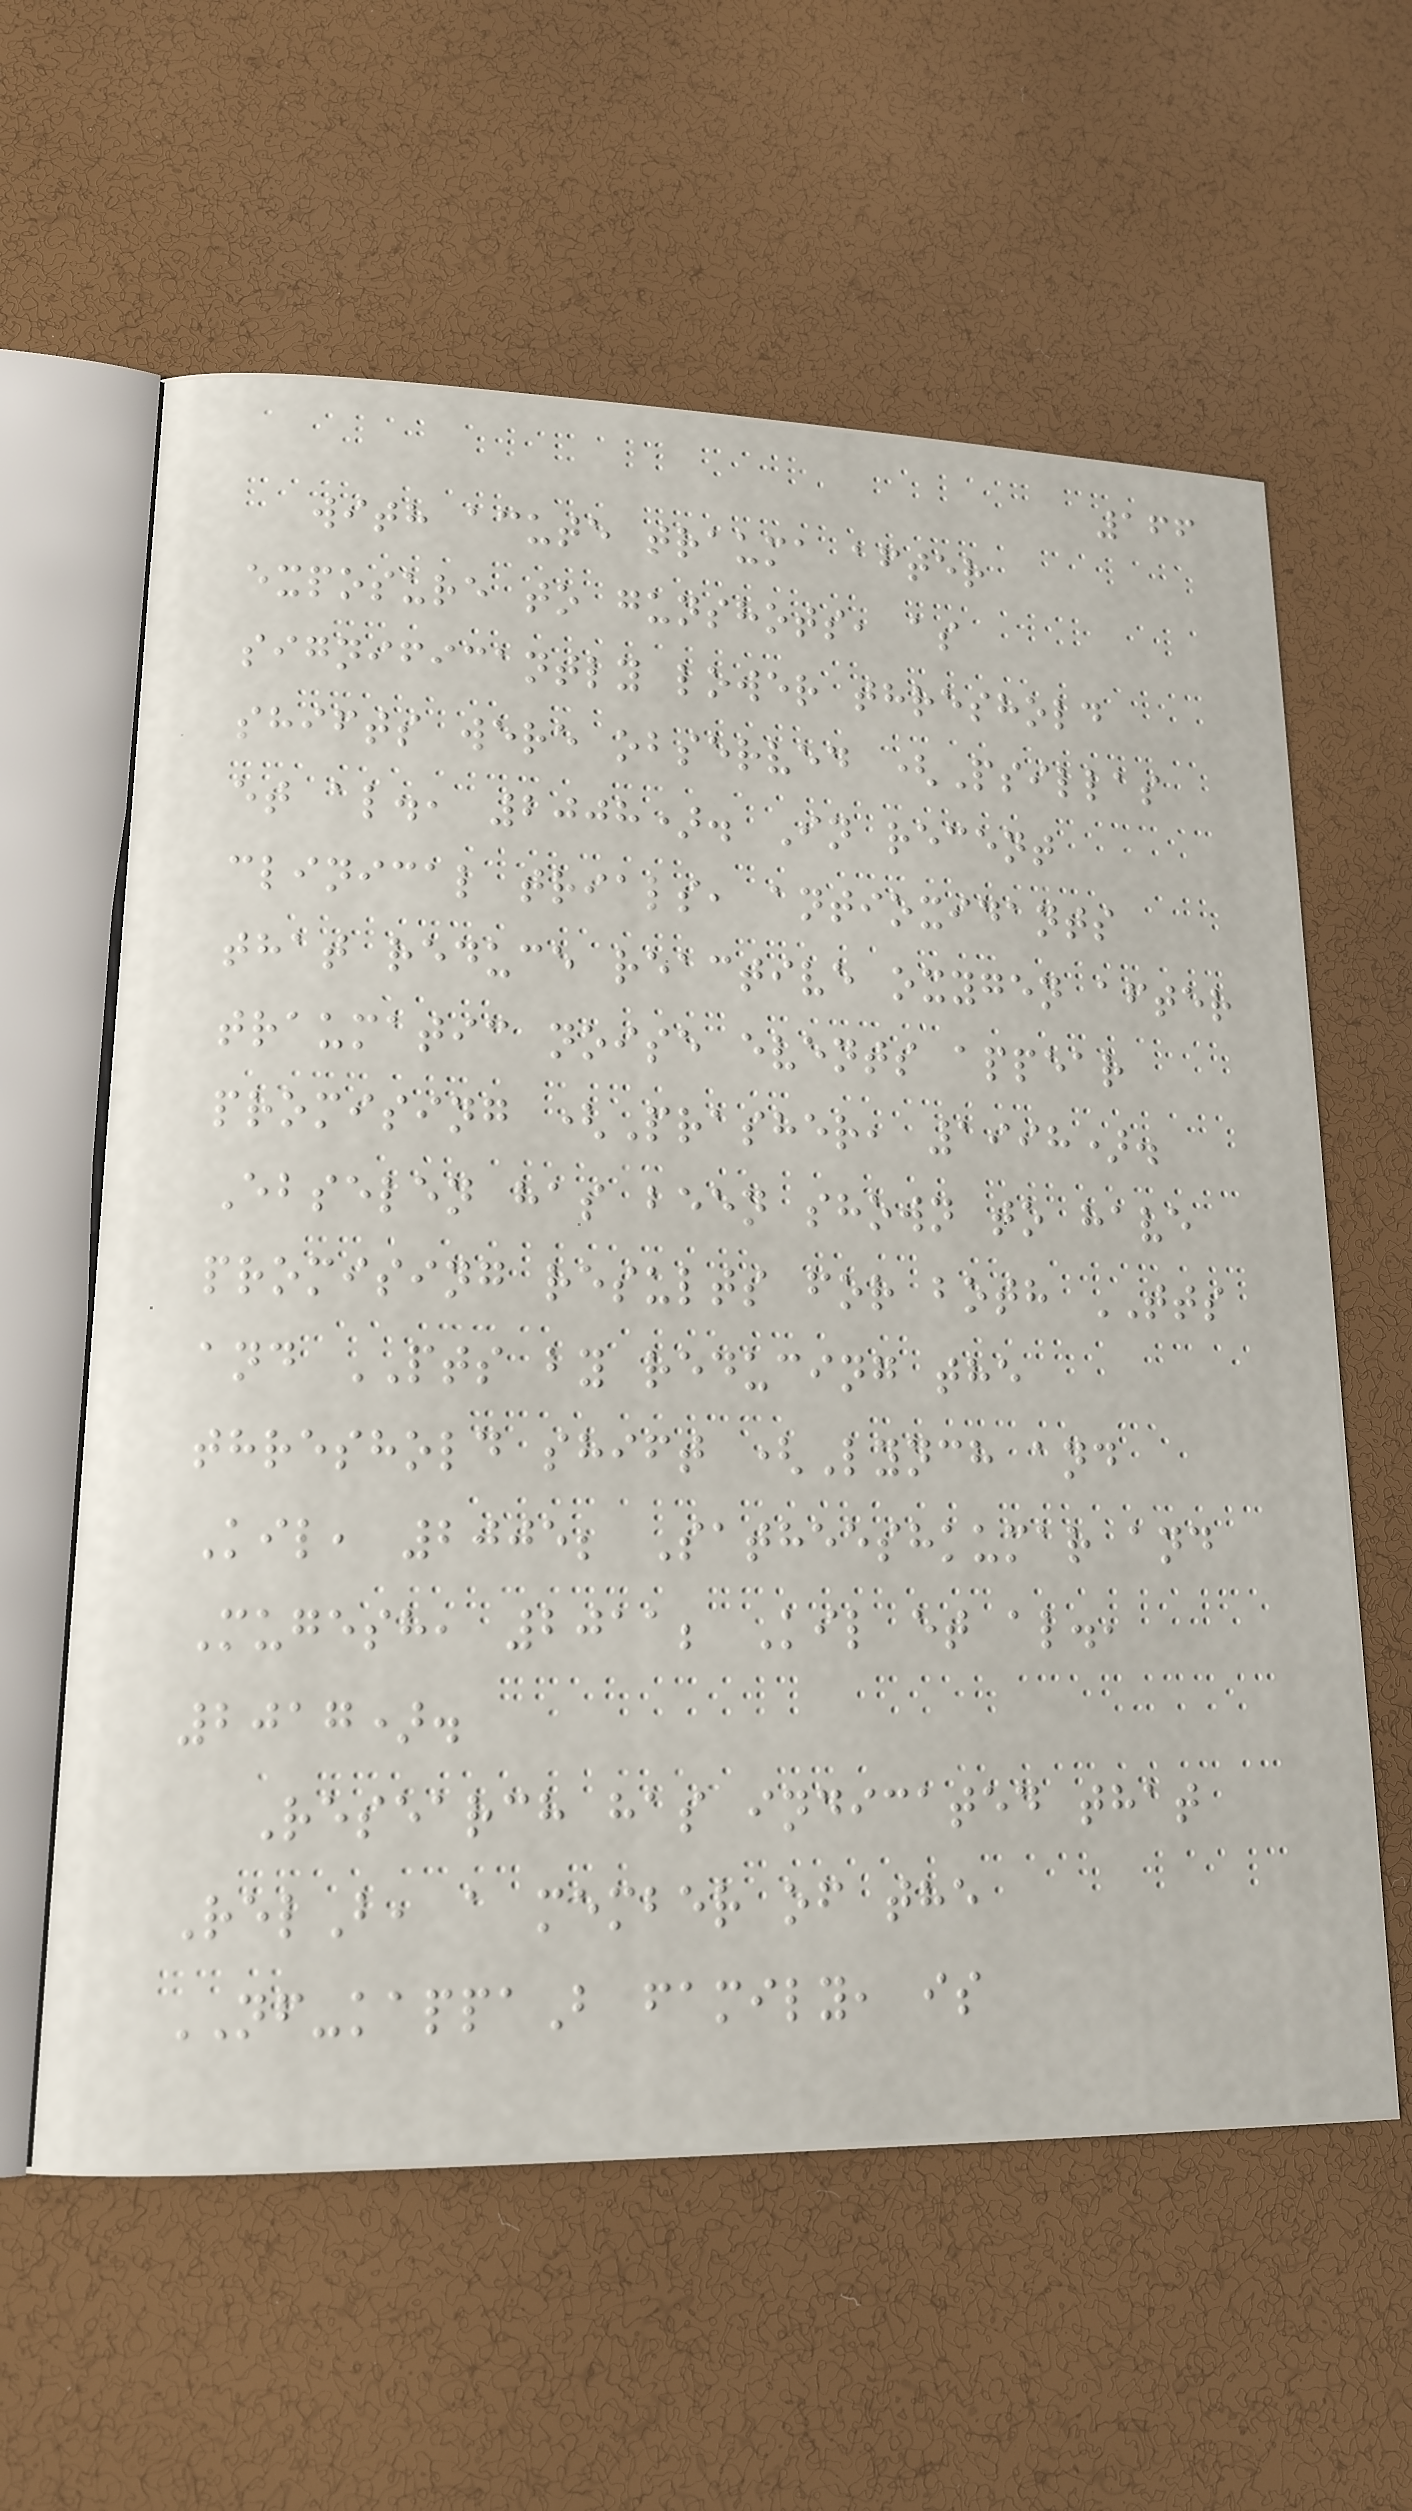166
with acute trauma after
exposure to gunshots, as
significantly lower threshold
shifts were observed (Psillas
et al., 2008). In recent
clinical trials, antioxidants
that reduce reactive oxygen after
traumatic noise events appear
promising (Prasher, 1998).
Ebselen has been shown to have
promising results for both TTS
and PTS by reducing the
threshold shift (Lynch and
Kil, 2005; Satheeshkumar and
Mugesh, 2011; Kil et al.,
2017).
Research has indicated that
RelB, a member of the
NF-kappaB family, is
